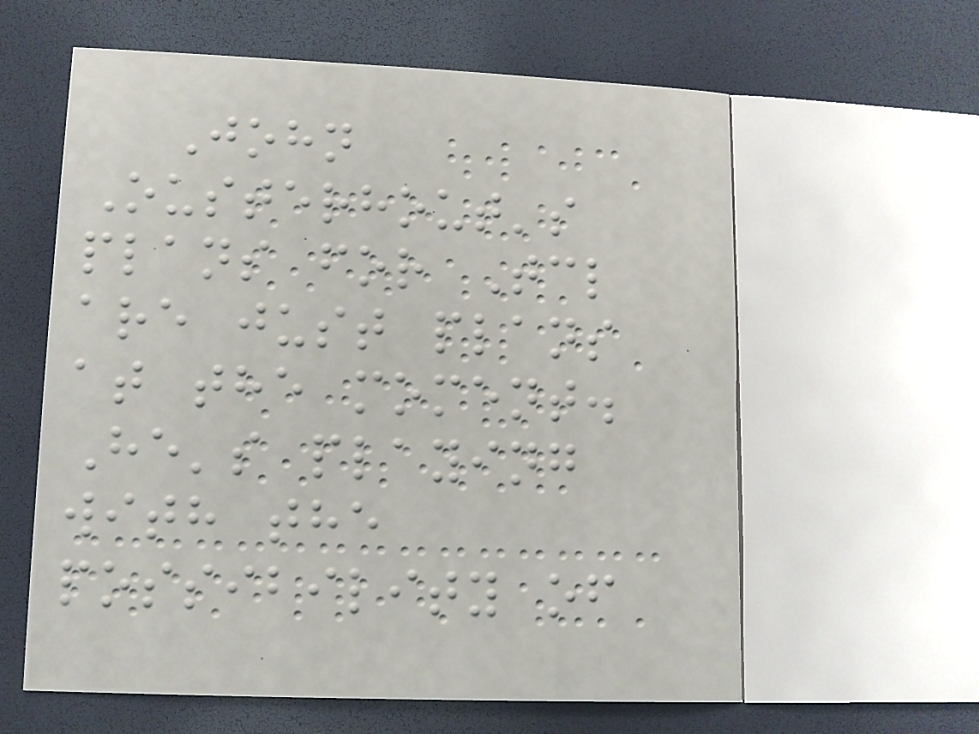John
Ousterhout's
plans for Tcl
are just plans
at the moment.
He's playing
with the
possibility of
